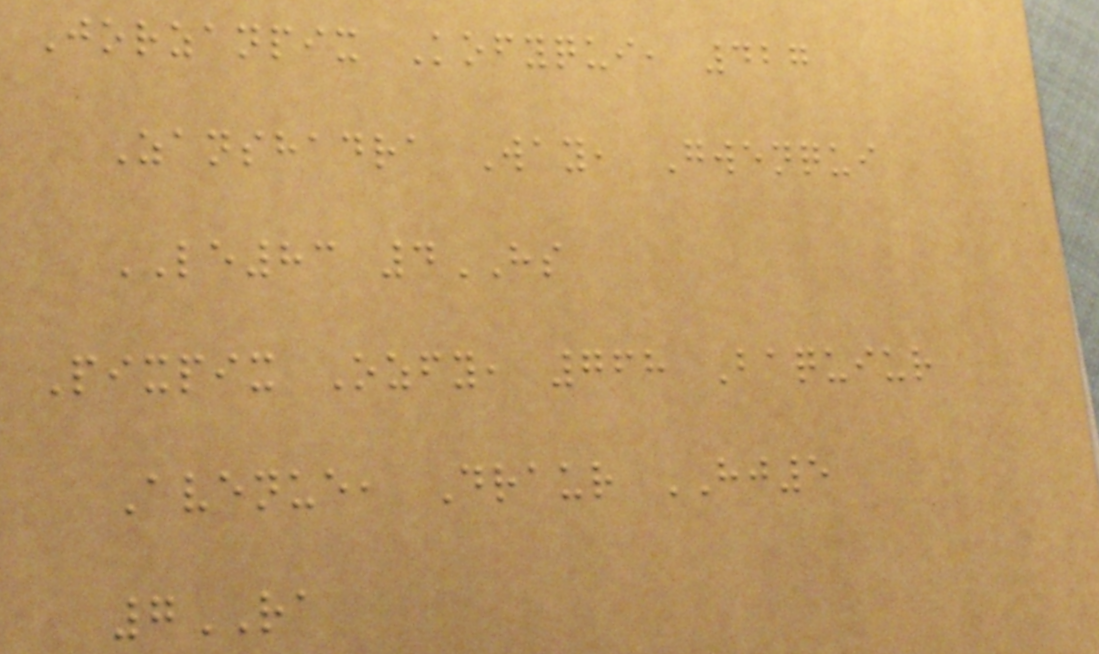Jorzanpix Kofyqui, 427
Zanshadra Way, Gwenqui
LE83 4HS
Pixpix Ozfy, 768 Baquiur
Avenue, Draur HJ5
7RA
